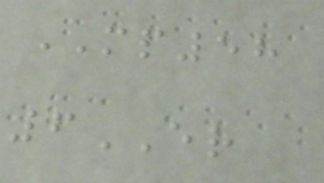MP58
6ER
